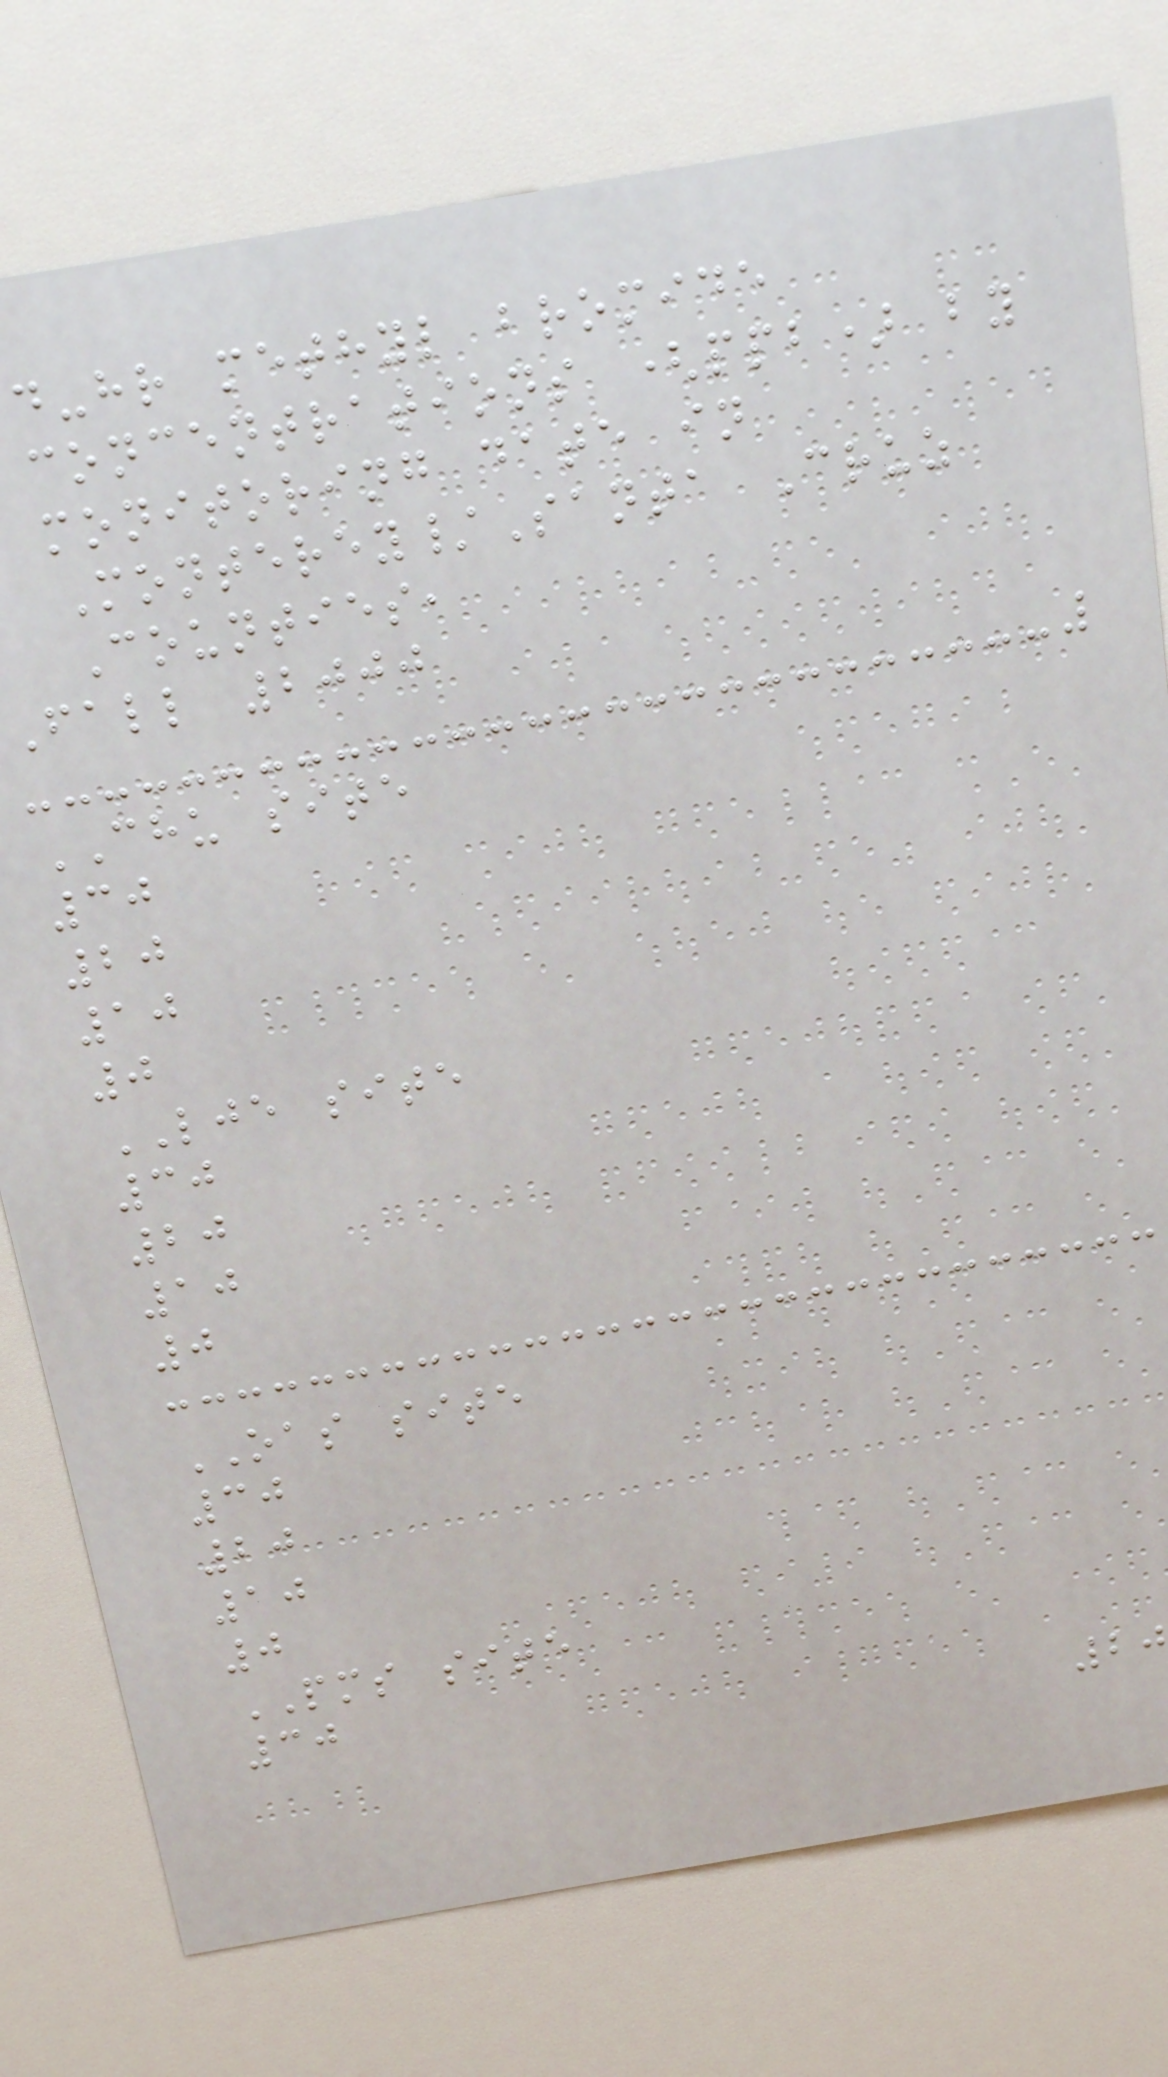d-hr methyl bromide
concentrations (ppb) by
monitoring date in
Monterey/Santa Cruz
Counties,
Fall 2000
CHU site
30
20
10
0
LJE site
30
20
10
0
OAS site
30
20
10
0
PMS site
30
